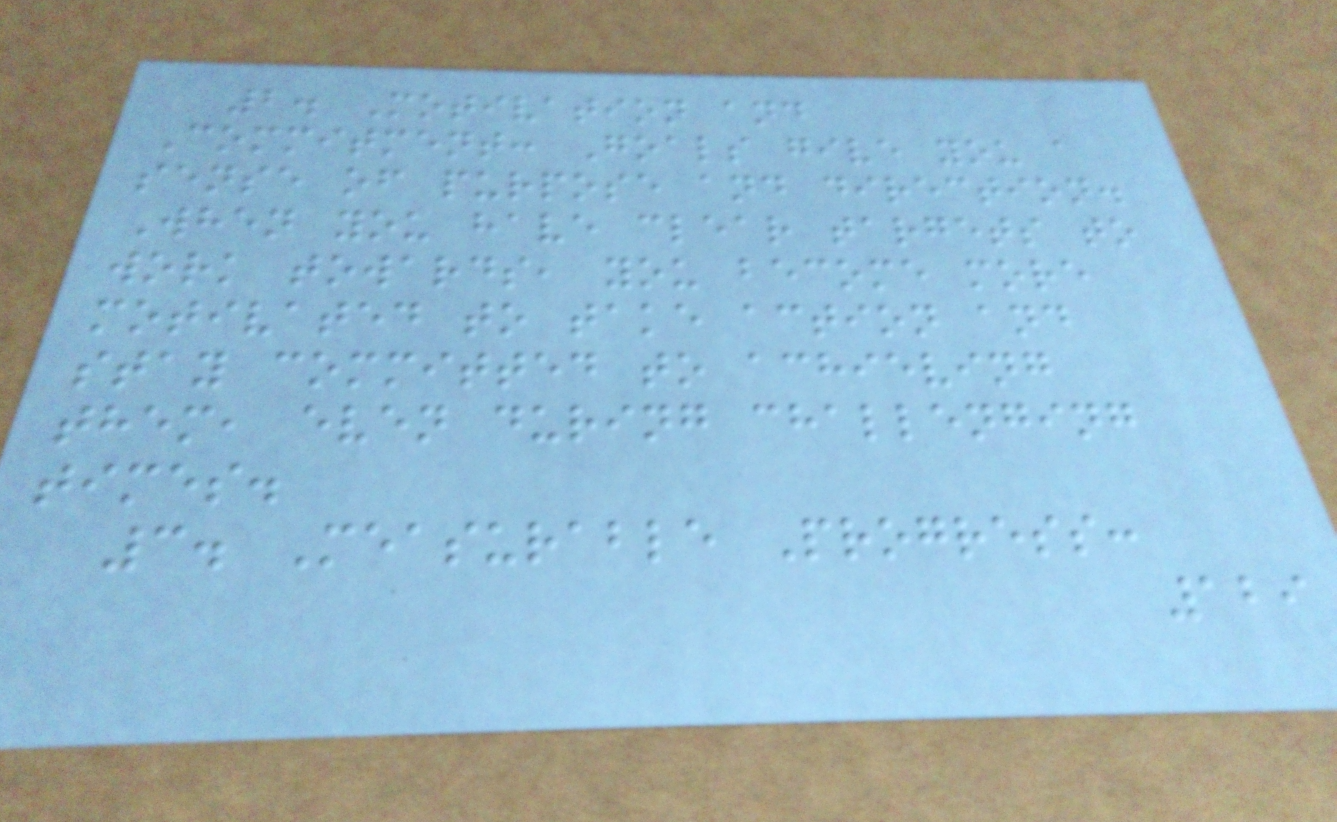2. Motivation and
Commitment: Goals give you a
sense of purpose and direction.
When you have clear targets to
work towards, you become more
motivated to take action and
stay committed to achieving
them, even during challenging
times.
3. Measurable Progress:
129
